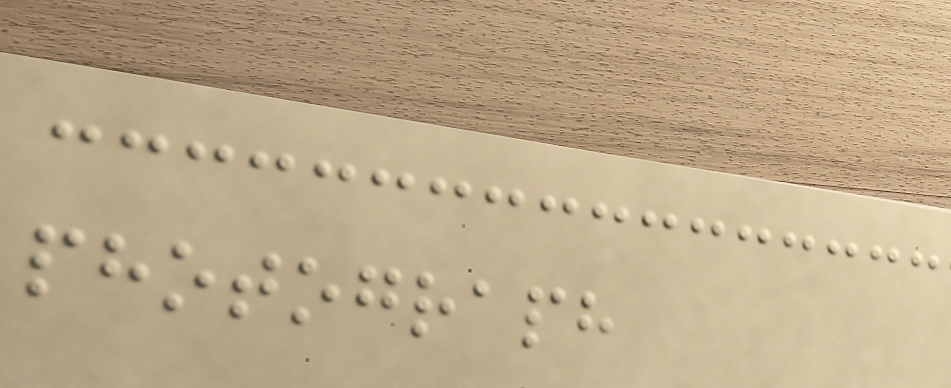photograph
